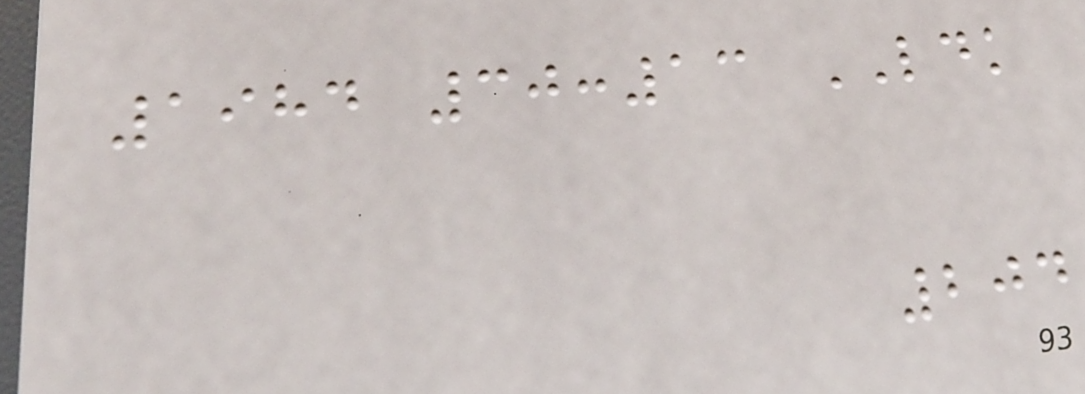1984 30:13 LDK
204
